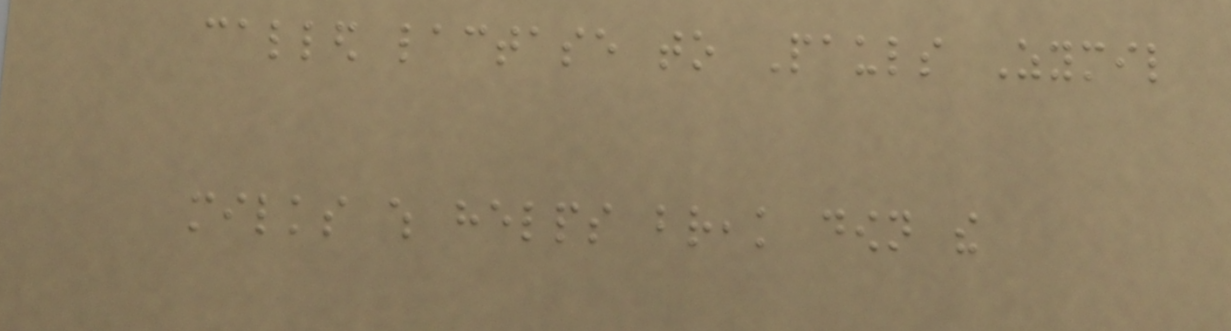called lactase to Pauls Zymil
milks which helps break down the
